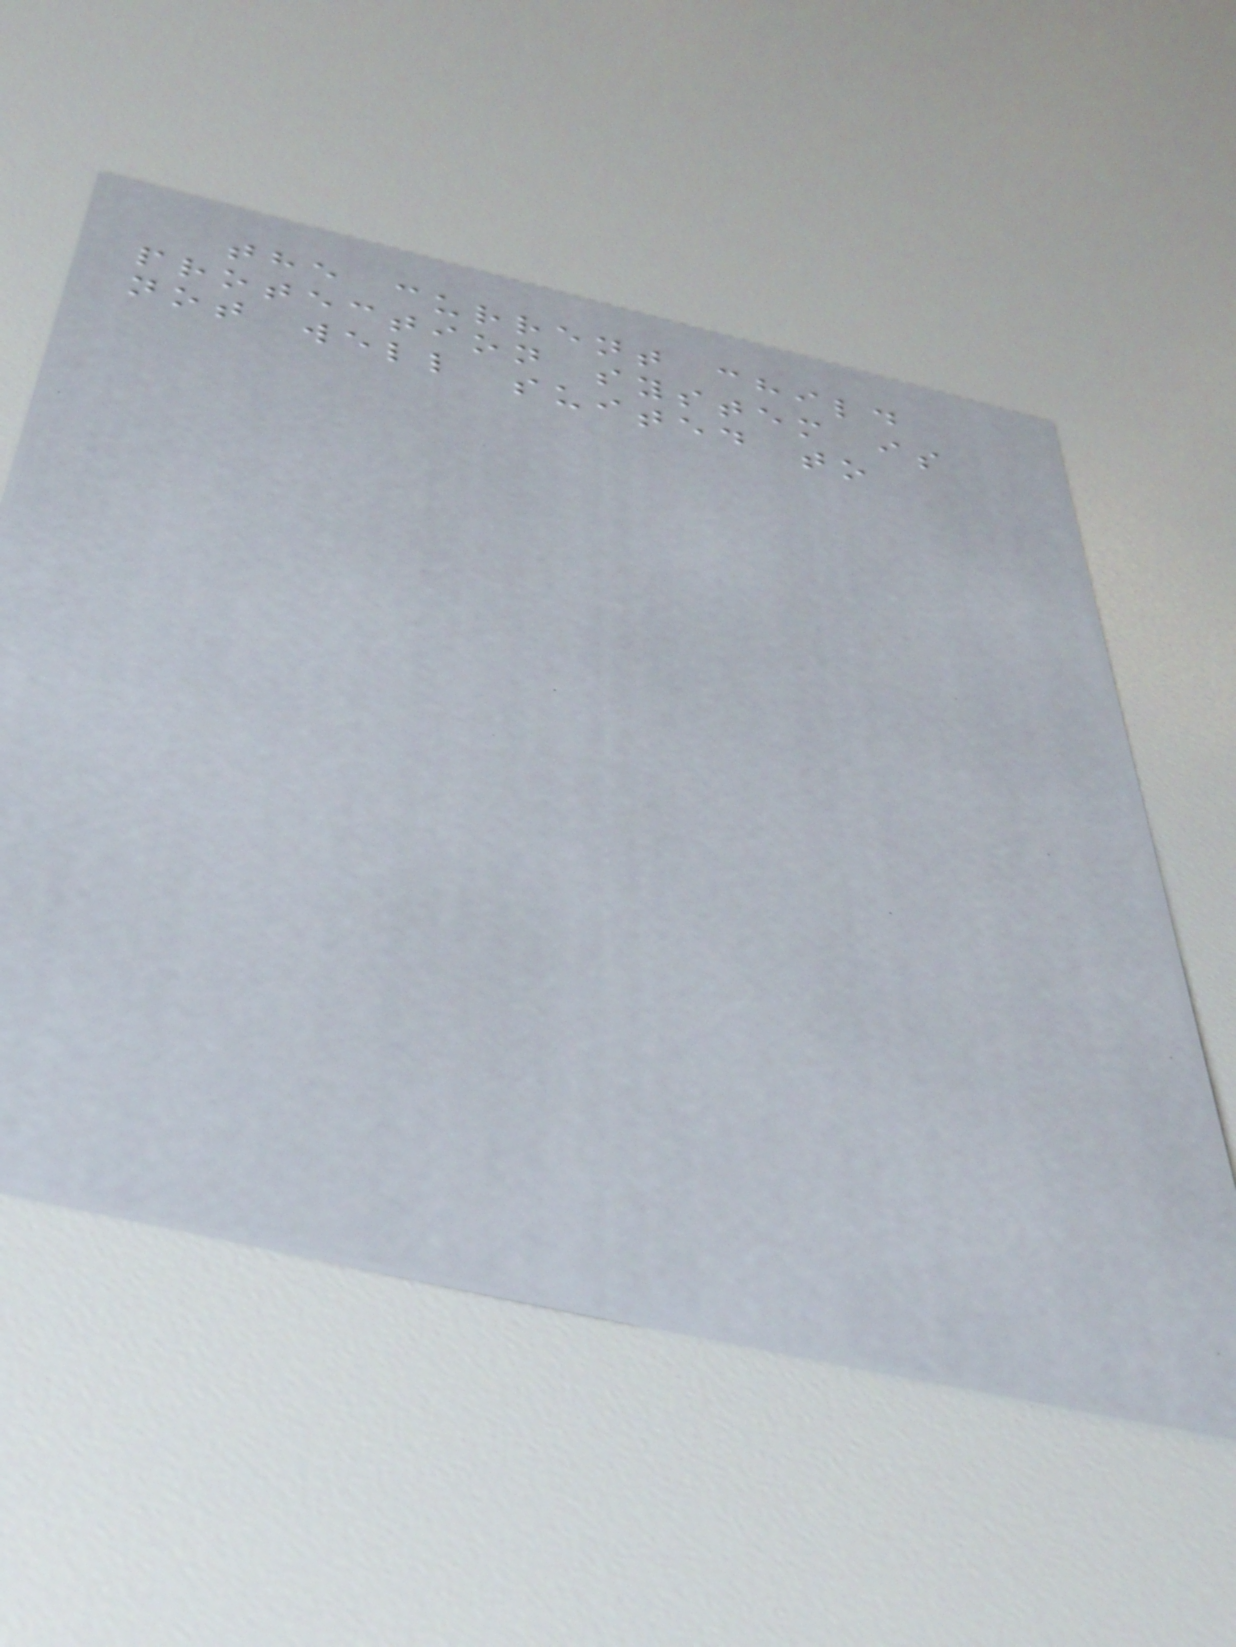the current child
protection system is
not well suited to
